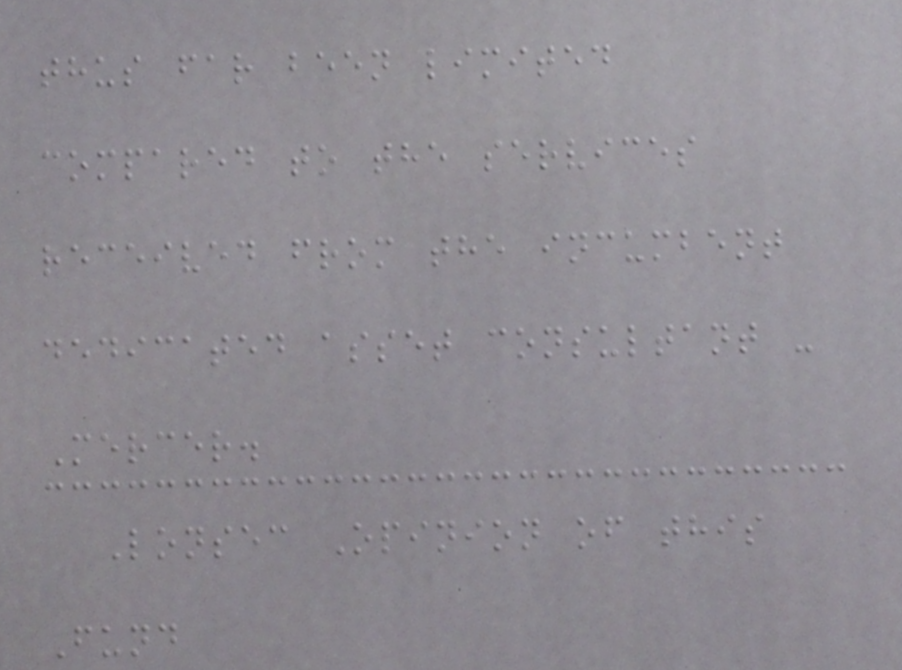thus far been limited
compared to the services
received from the incumbent
dedicated asset consultant -
Mercer.
Lonsec Opinion of this
Fund
